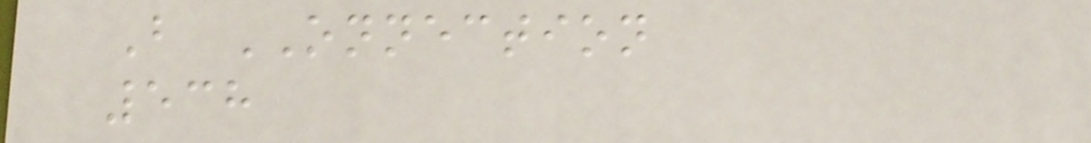B ONNECTION
538
